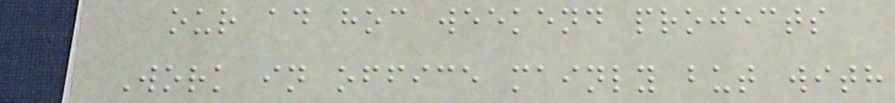our ad hoc weekend projects
Work in office mainly but with
